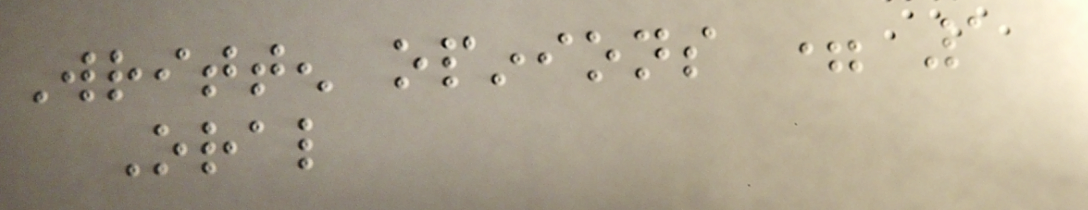Written opinions = 1
Oral
